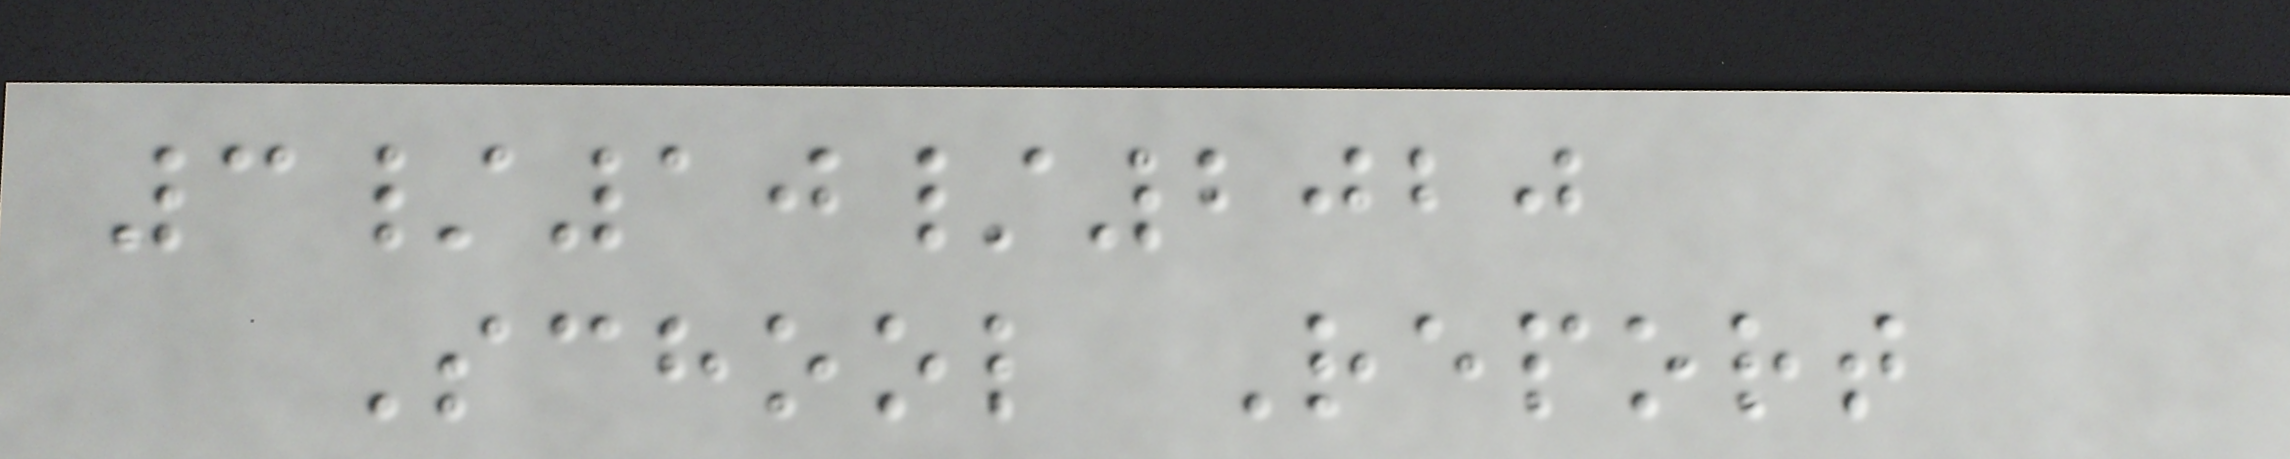3/10/2020
School Report
